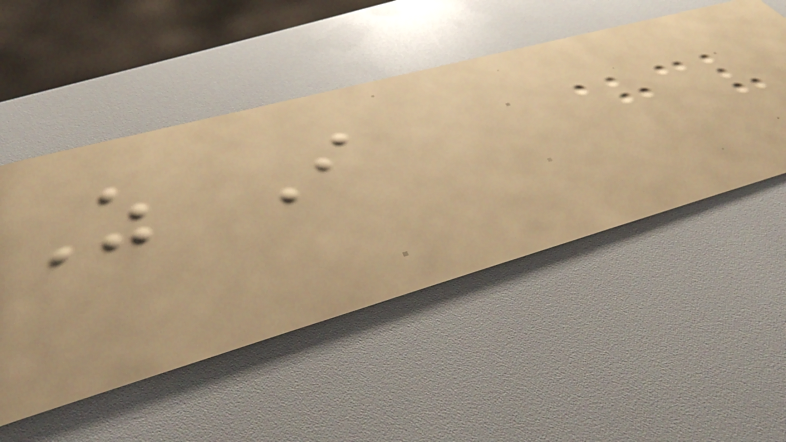As I
